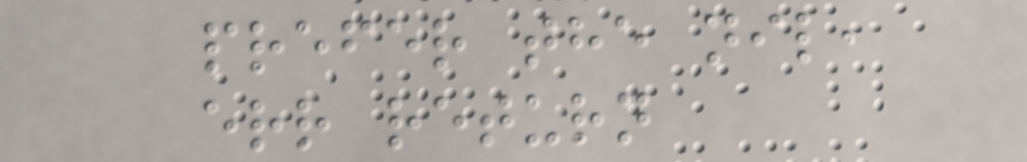prefer the nil,
err return
